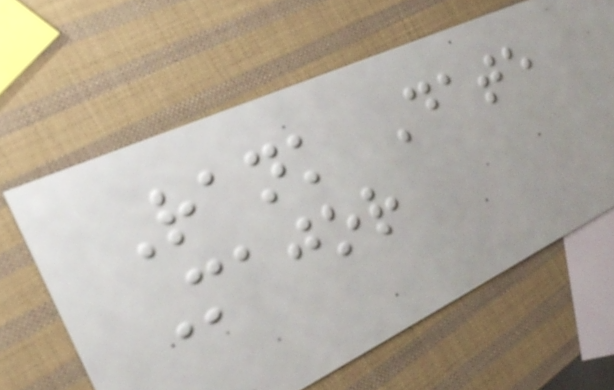Rank Date
Major
